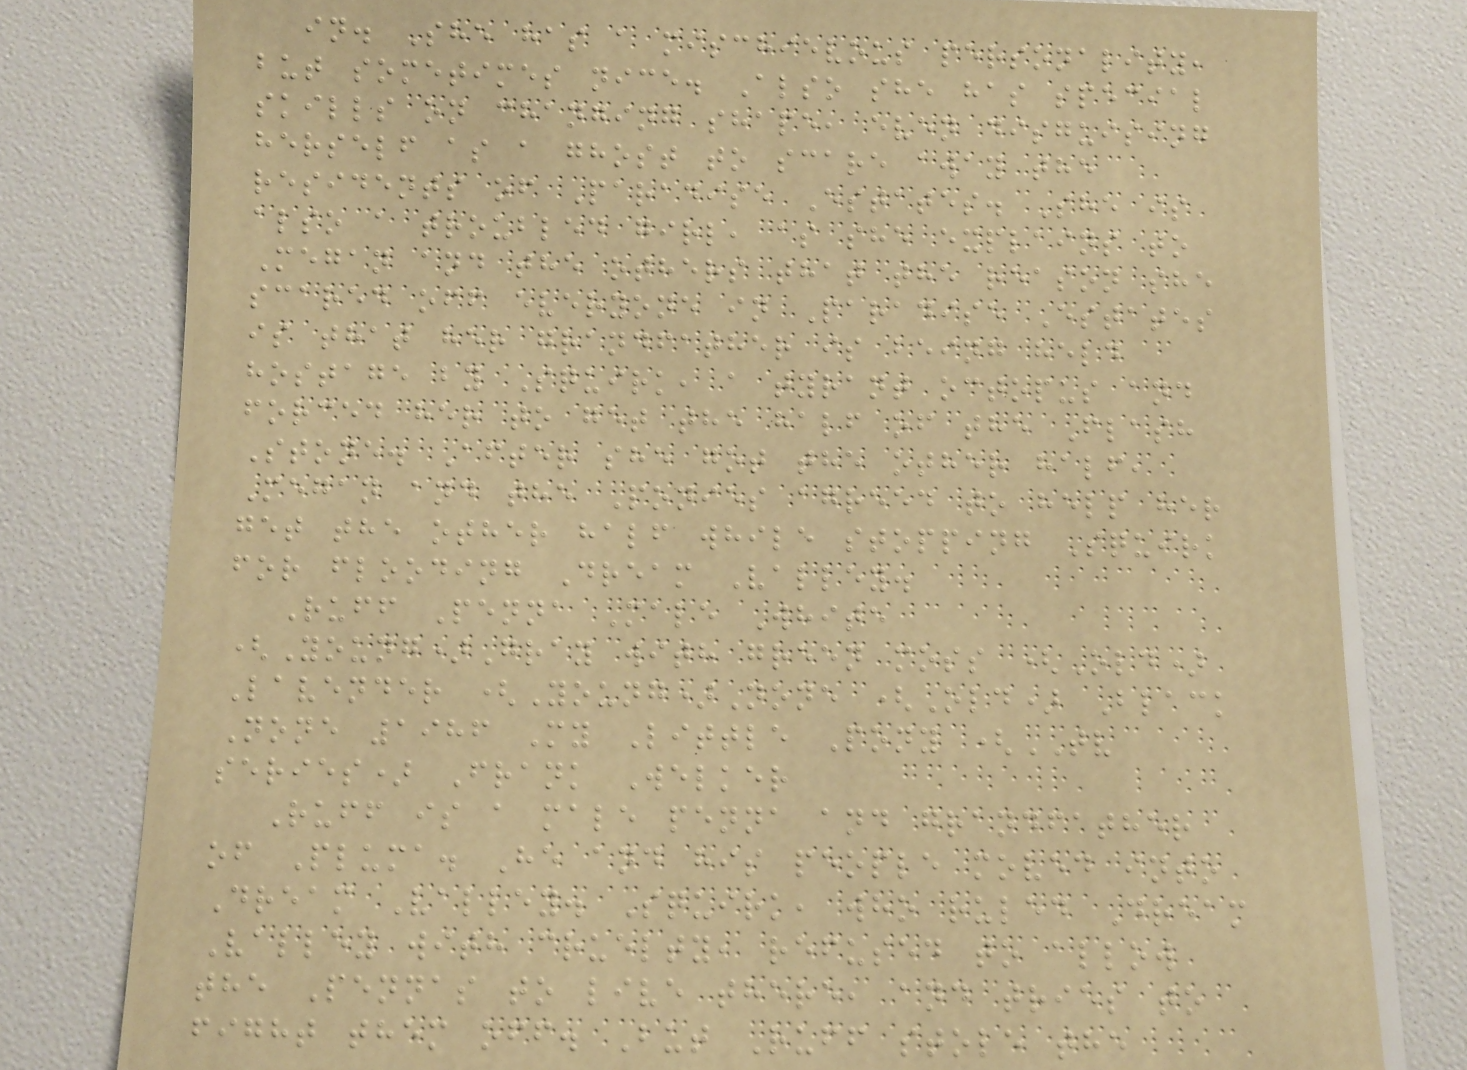in. She has a mischievous personality,
but sometimes nice. Also she has special
skills on changing shape, even disguising
herself as a ghost to scare away the
residents of Paradise Estates. She is
also a troubled girl, as she explains to
Megan and the others that the reason she
scared off everyone in Paradise Estates
is that her grandfather is being held
hostage by Squirk, a tyrant octopus and
forced her to get the half of the Flash
Stone. After she got the other half,
Megan and the Ponies agreed to help her
get the other half while stopping Squirk
for flooding Dream Valley.
Ruff Penna Male White
(Young)Gray with green moss (Old)
Lavender (Young)None (Old) Black
None 1986 My Little Pony (TV
series) Frank Welker
Ruff is a male penna and grandfather
of Pluma. He and his people moved into
Dream Valley. Squirk, who ruled Dream
Valley with cruelty, refused to allow
the Pennas to live there, and tries to
fight them off. But Ruff stole the
